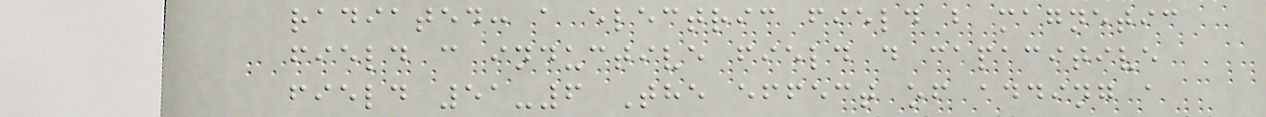radiated: a electric field b magnetic
field c inductive field d capacitive
field 51-6 The effect of adding a
